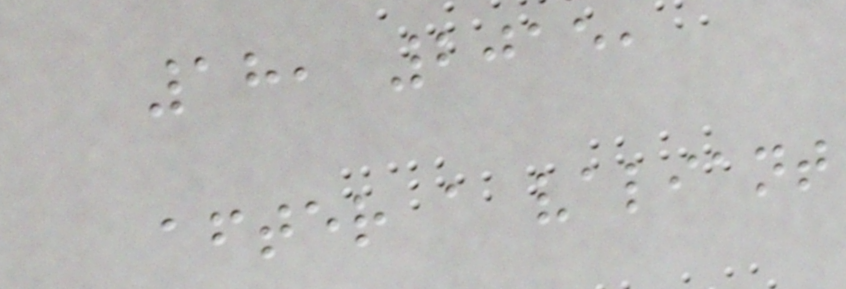18, 2015,
after a valiant
